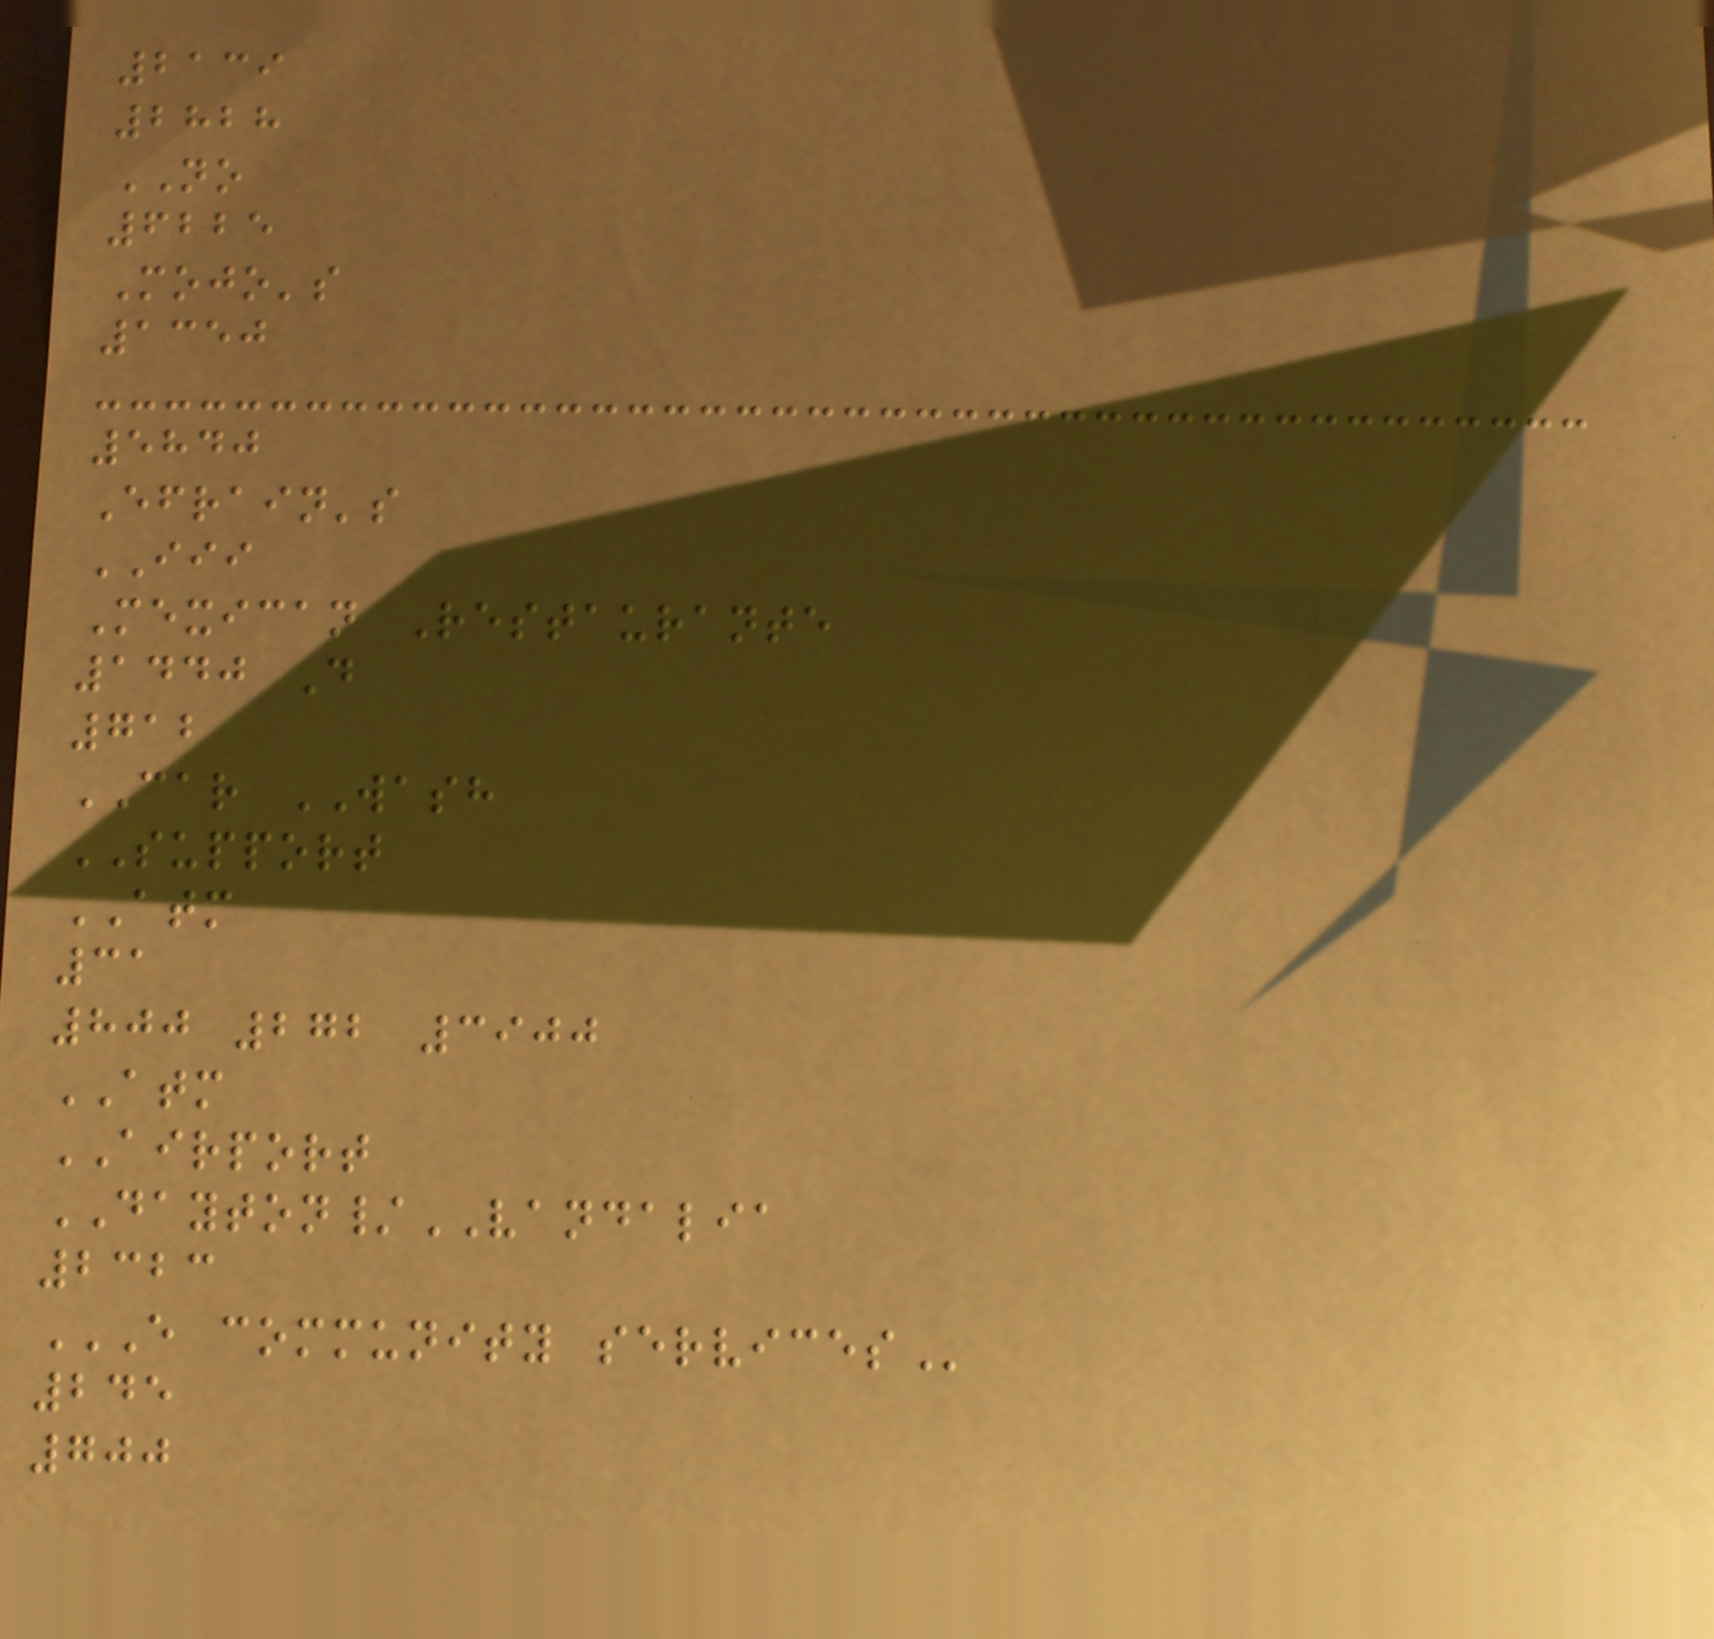2139
2828
NO
6225
Mojo's
1350
5840
Efrain's
III
Mexican Restaurante
1440 D
712
CAR WASH
SUPPORT
ATM
31
800 272 3900
ATM
AIRPORT
DAYTON/VANDALIA
2323
E COMMUNITY SERVICES
245
700
